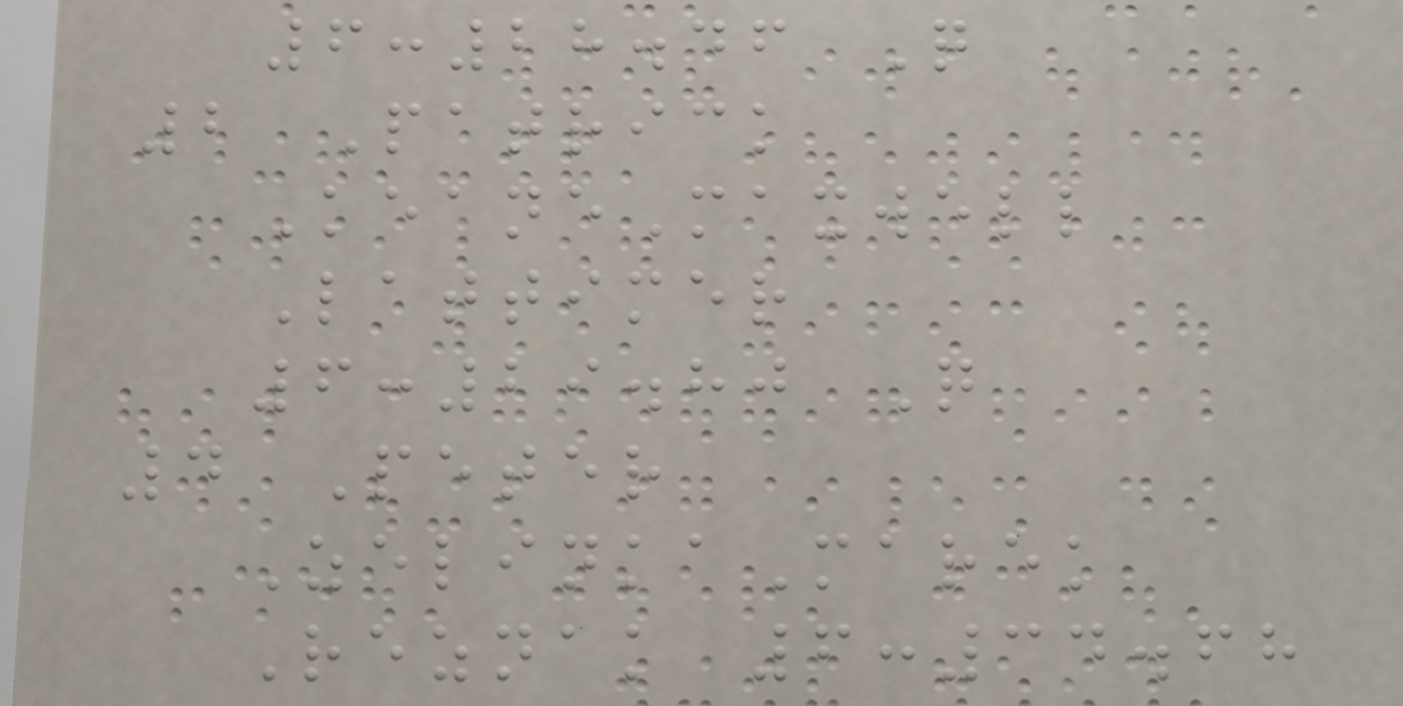6:28.46 Q
2 Patrick
KeaneMaxwell
Lattimer
6:29.80 Q
4 Peter
ZelinkaMarek
Reznak 6:34.68
